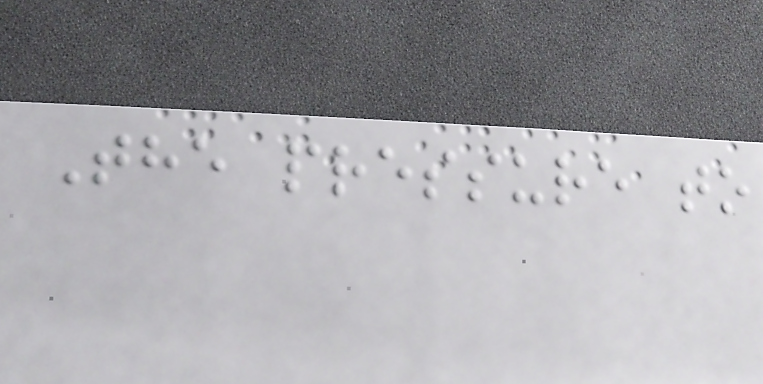The pressure to
